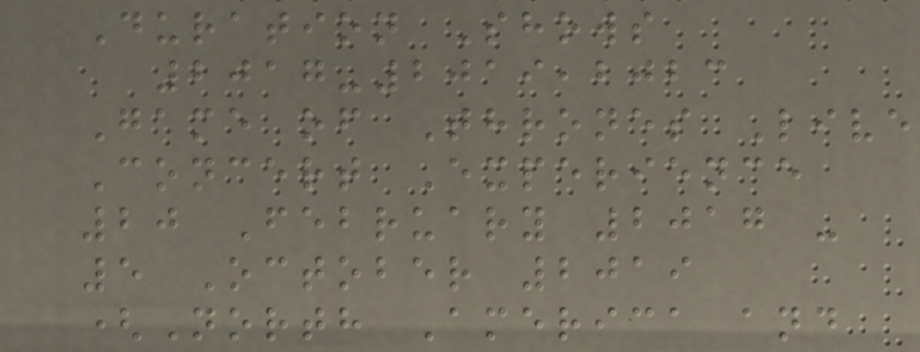Duration Shows
2017-2019,2023
Game of Thrones Live
Concert Experience
20 February 2017 -
5 October 2019
(North America and
